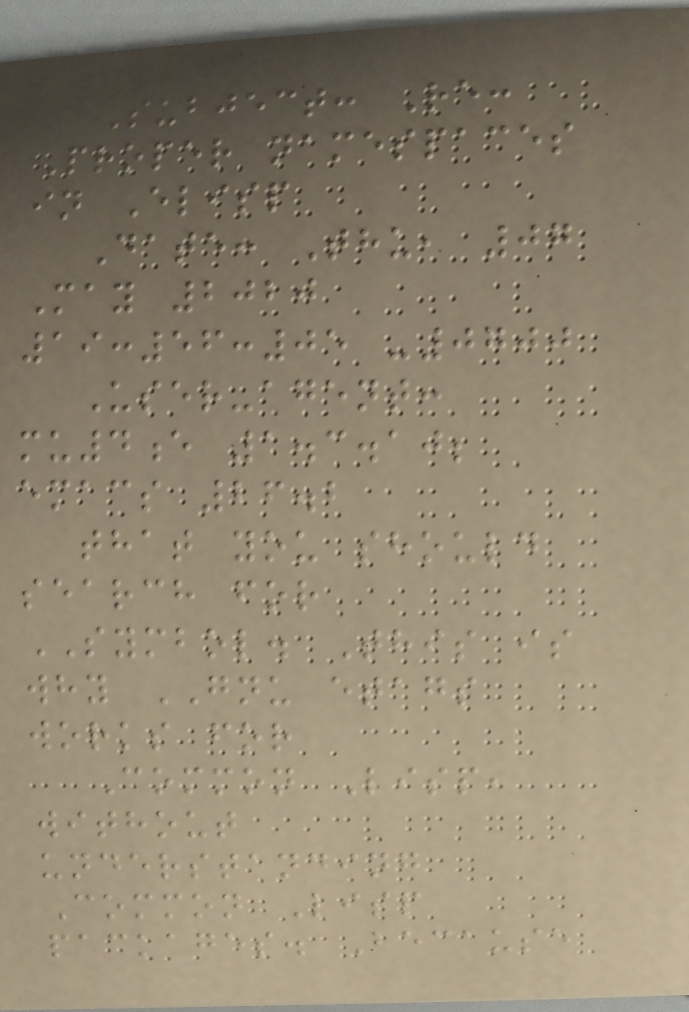Subject: Re:
Proper namespaces
in Elisp
Date: Thu, 07
May 2020
19:56:05 -0700
User-agent:
mu4e 1.3.10;
emacs 26.2
that you should
search for
SYMBOL. This is
why GNU etags
works for
Common Lisp,
without
understanding
Common Lisp
packages. Because
